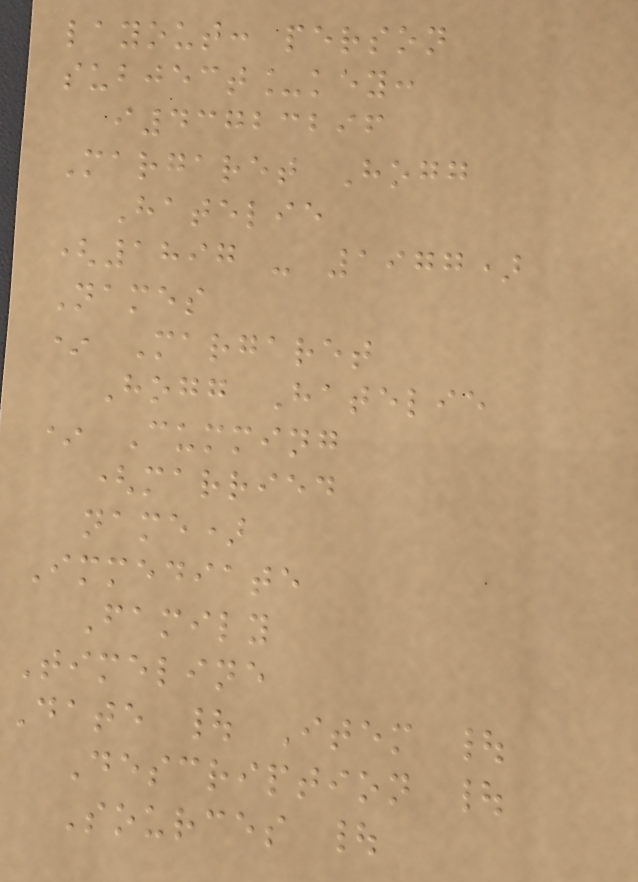layout: person
subject_key:
i43723296
Margaret Hogg
Hatelie
(1897 - 1977)
Names
* Margaret
Hogg Hatelie
* Cumming
(married
name)
Immediate
Family
Timeline
Date | Item |
Description |
Sources |
